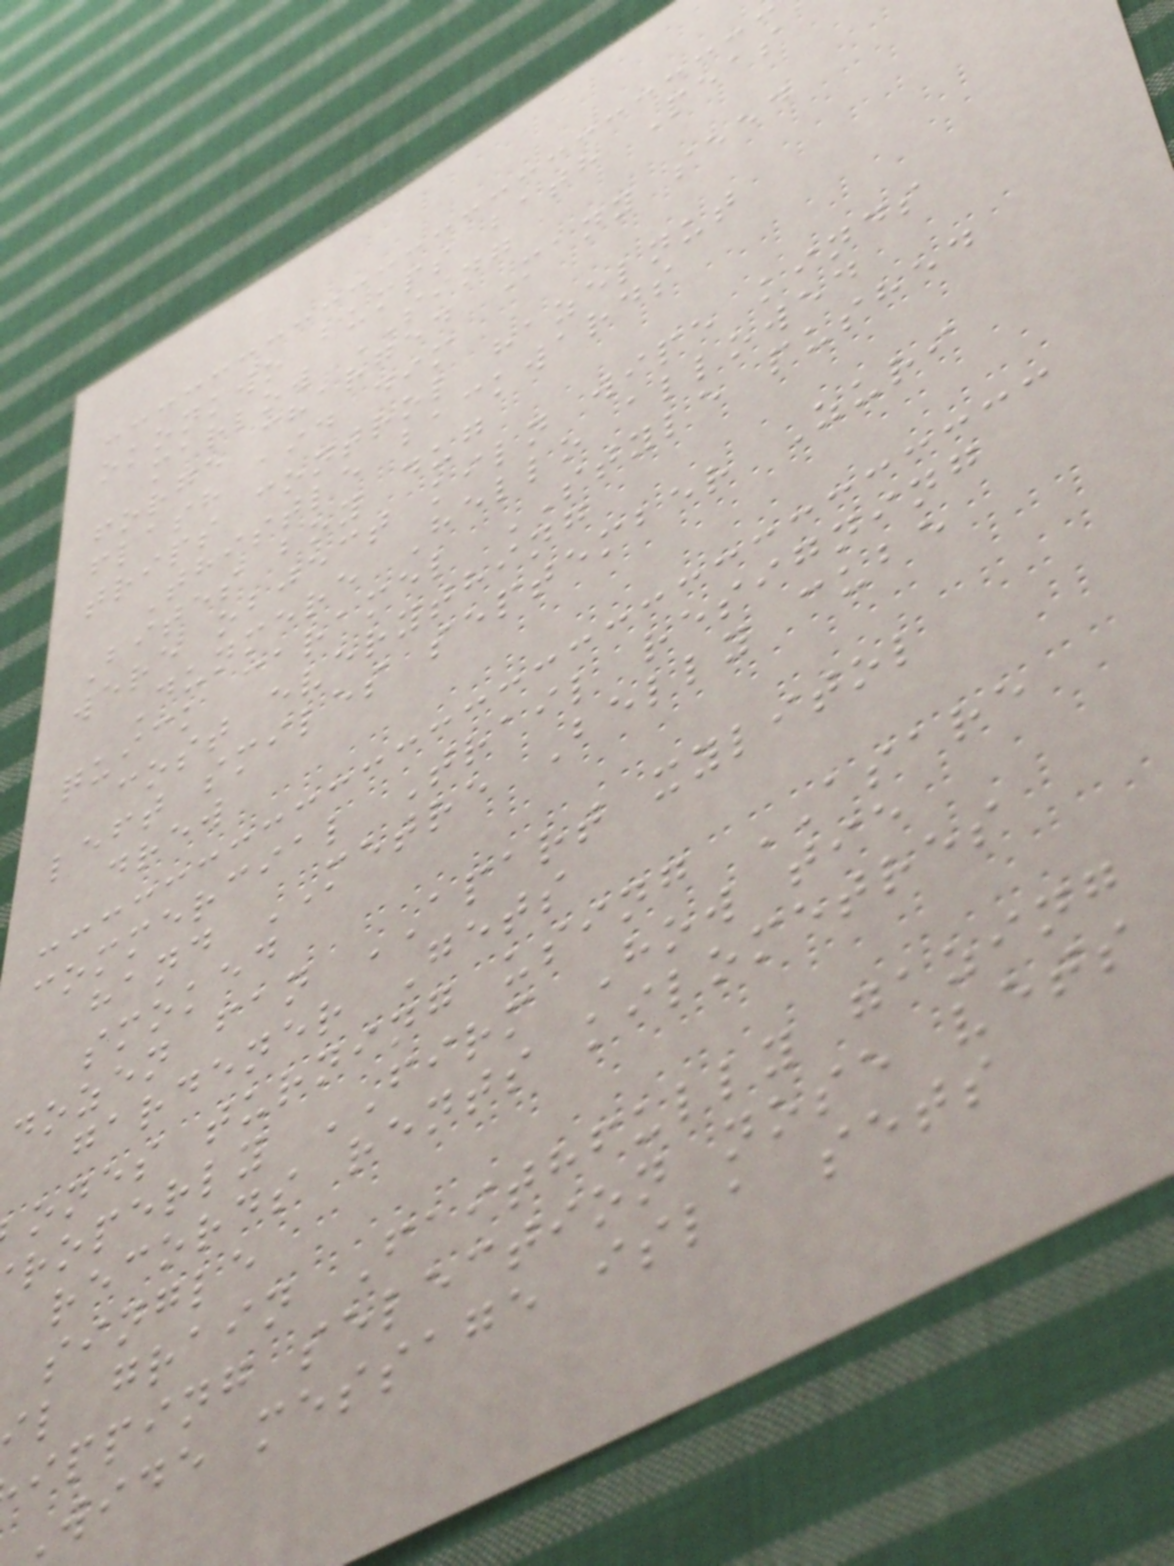okonkwo bumps bath Peas
marlow SING
forge charged Many seed
flash aid dim
trips control hazelnut
Thistle backwards
Bites boy dug
were object kiln wipe kinds
Dunmere Hello allowed
quick caramel STYLE pushed
cost everything
left smiles september Zuri
drew
commercial Trail resigning
hand METRE Belly cube
smoked
dozen fan APART xylitol
gardener Gets
ones turning using ASARE
roperly FIRM How tie
records rents kilometres
single
l grain Faithfully gazing
ipping selection nose vets
Wide message isla sets
